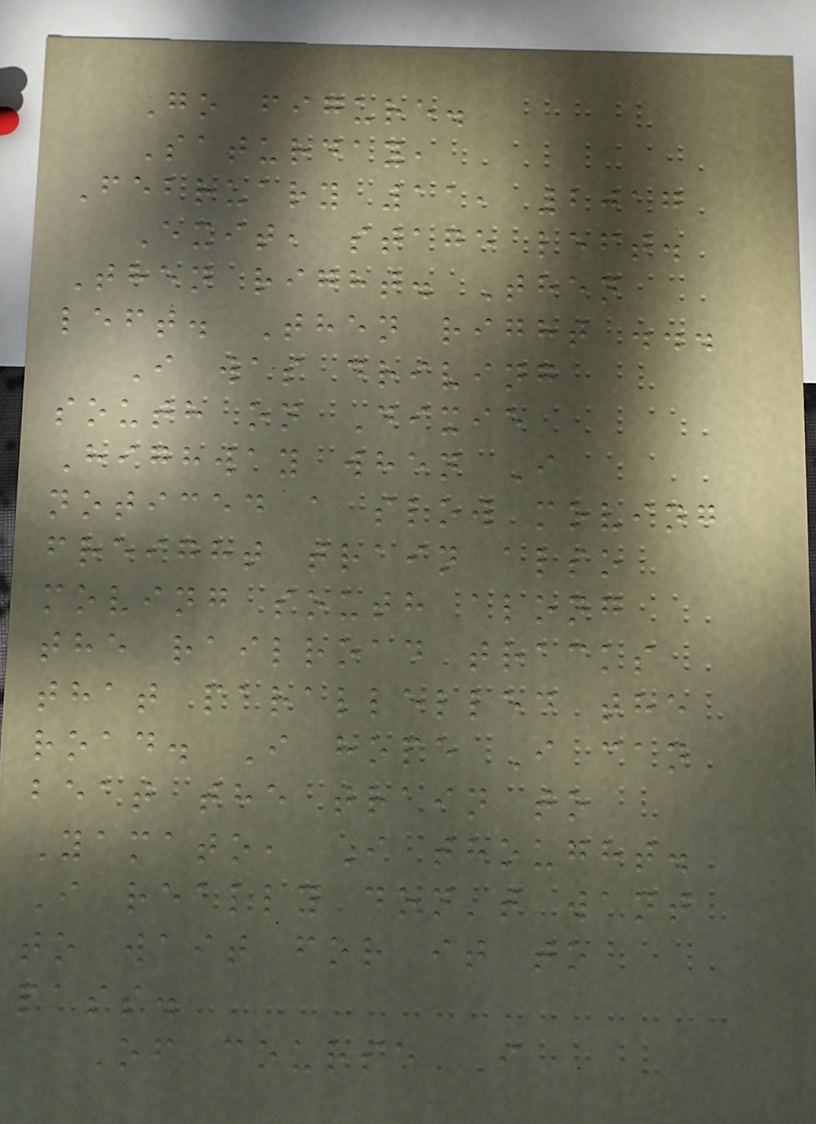Go figure.
Saturday,
February 11, 2017
Exit, stage left.
Then right. Then
left. Then right ...
I was driving
south on Dixie
Highway when I
noticed a slow moving
freight train also
moving south along
the railroad tracks
that parallelled the
road. I hope I can
beat the train to
Yamato, I thought.
I really don't want
to wait for it to
pass.
Of course I
